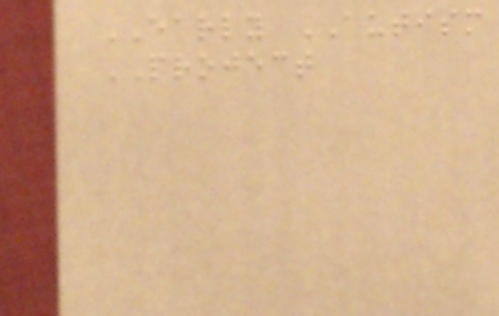EARLY AUTISM
PROJECT
